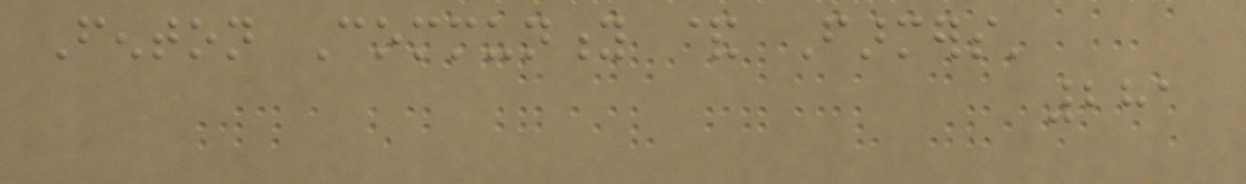Fenton Community & Farmers'
281
